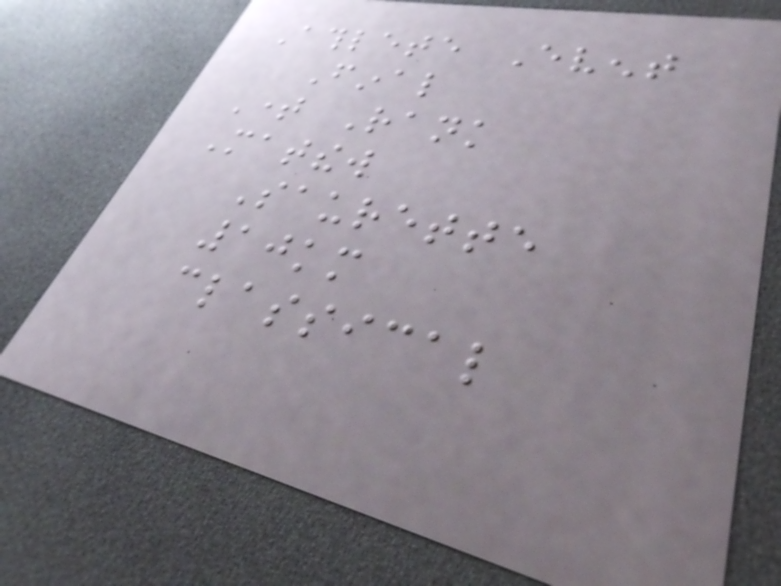Athlete Event
Final
Time Rank
Matthew
Saurette
10km
classical
